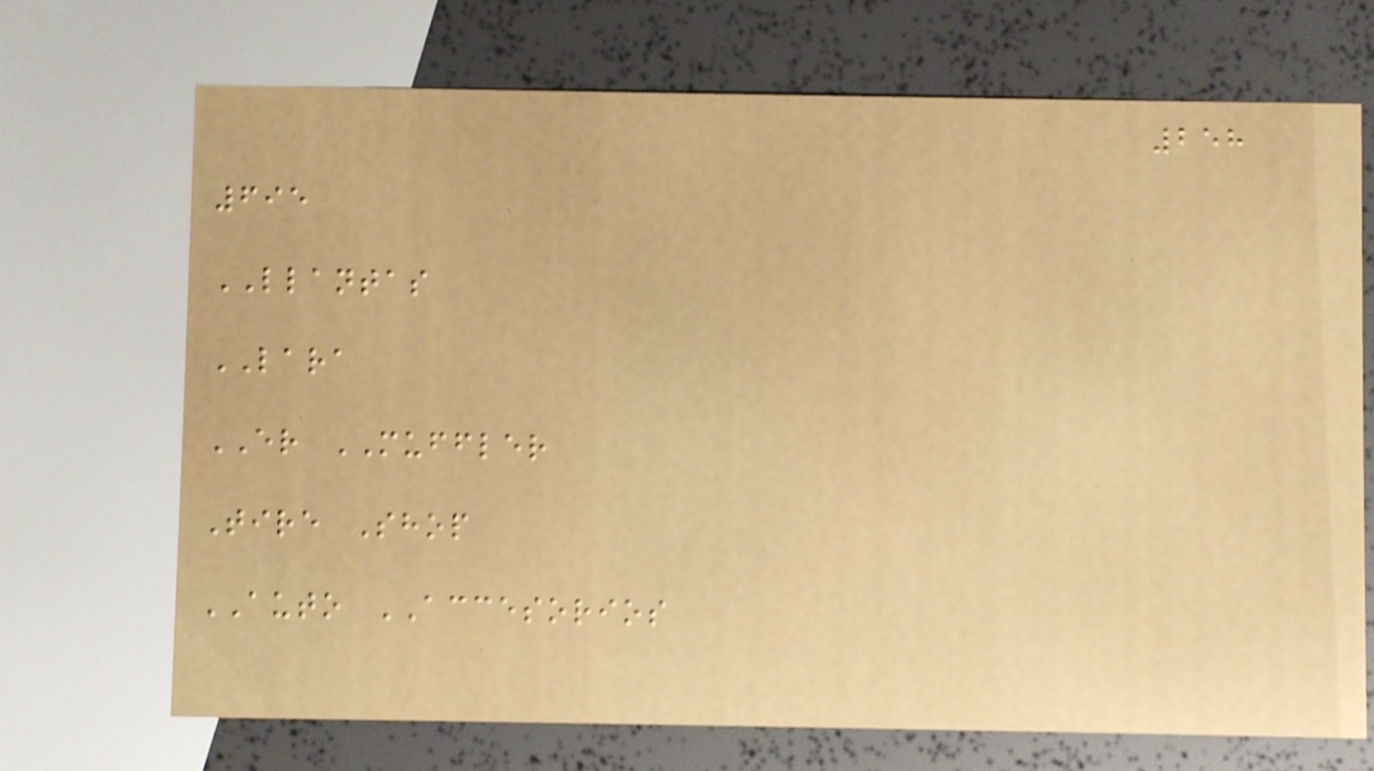258
695
LLANTAS
LARA
ER MUFFLER
Tire Shop
AUTO ACCESORIOS
